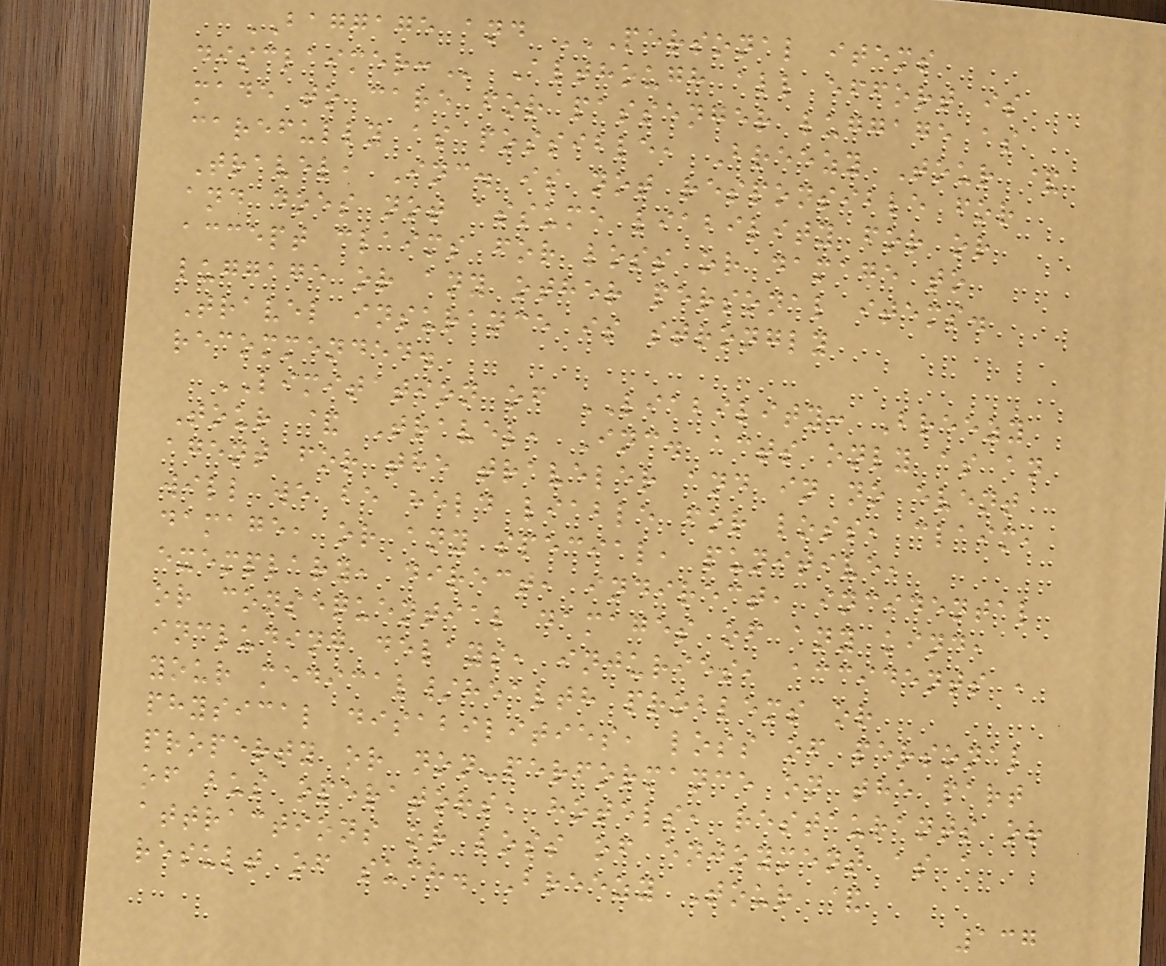BAGGAGE and PERSONAL ITEMS
DISCLAIMER: Although all effort is
made to care for passenger luggage as
carefully as possible, Breezy Tour &
Travel, Inc. is not responsible for
and does not assume liability for or
accept claims for loss or damage to
luggage or any other personal items.
Travel insurance is strongly
recommended.
LIMITATION of LIABILITY: Breezy
Tour & Travel, Inc. acts only as an
agent for the traveler and in no event
will we be held liable for loss, claim,
damage, or any special, punitive,
exemplary, direct, indirect, incidental
or consequential damages of any kind,
including delays, injuries, accidents ,
your medical/health problems or
physical disabilities, loss of personal
property or non-performance on the part
of bus operators, hotels, restaurants or
attractions or loss of enjoyment as a
result of such. Breezy Tour &
137
